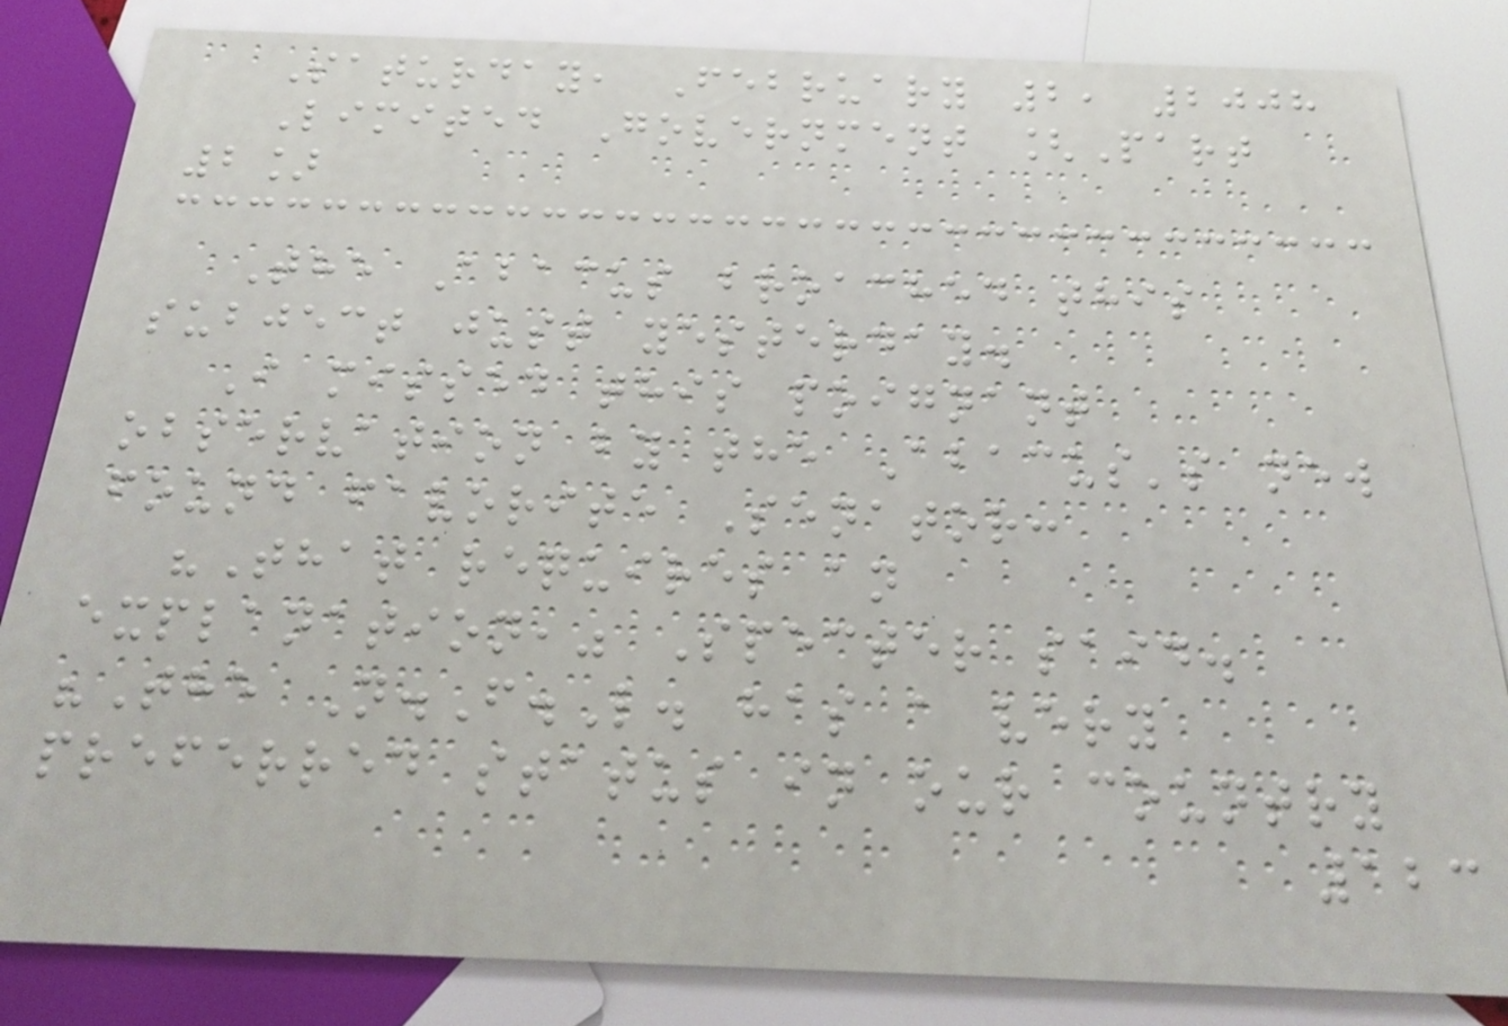Saturday, February 2, 2008
Limited Government [Part
2]
The Abacus broached this
subject just yesterday.
I missed this poignant
observation by the Abacus's new
found favorite Senator:
"That requires an
explanation," Specter said.
"The N.F.L. has a very
preferred status in our country
123
